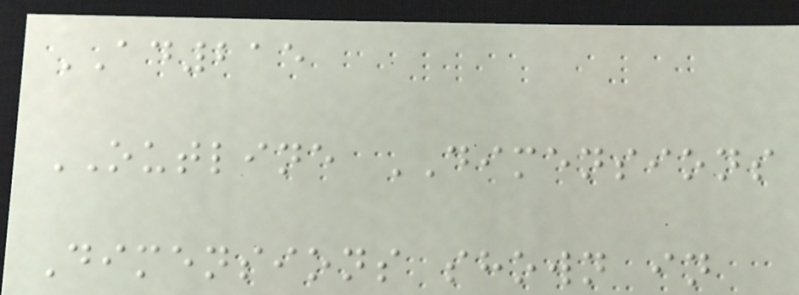AD215
OUTLINE DIMENSIONS
Dimensions shown in
